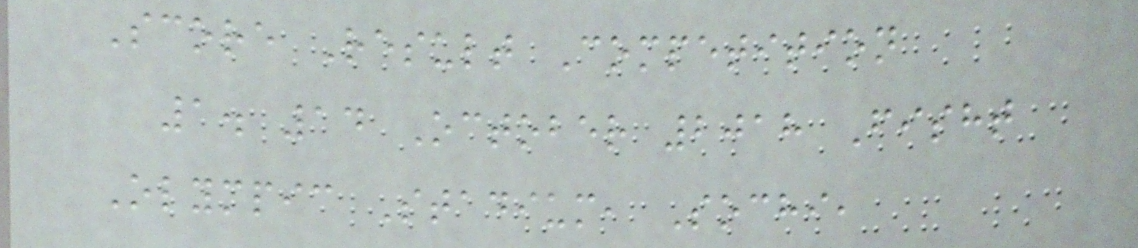Score Result Competition
1. 14 October 2018 Fisht
Olympic Stadium, Sochi,
